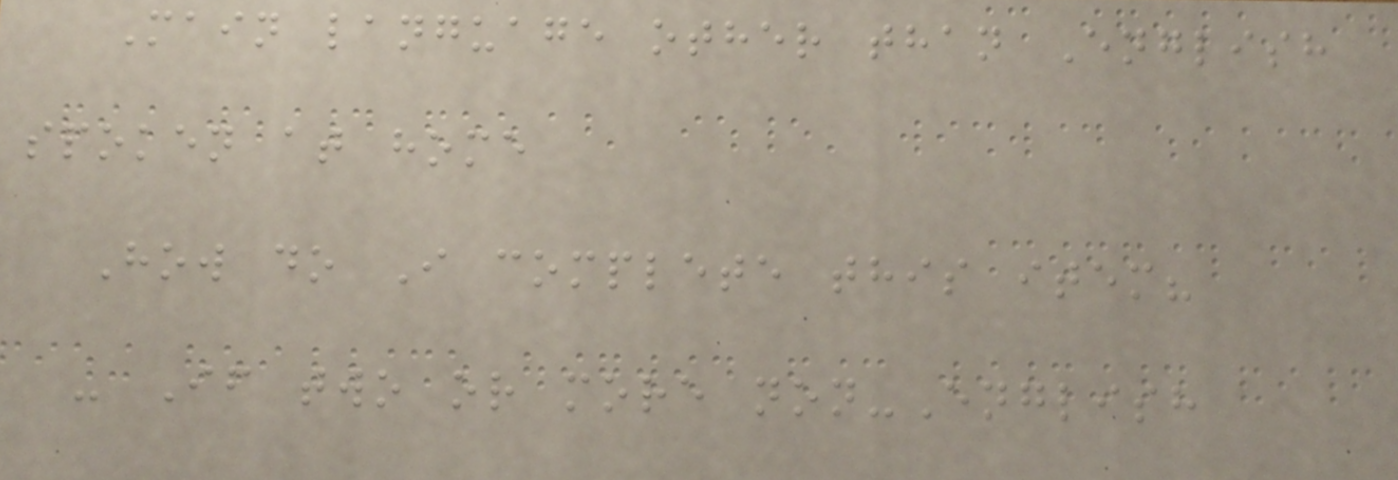Main language other than English
spoken at home
How do I complete this item?
- If two or more non-English
